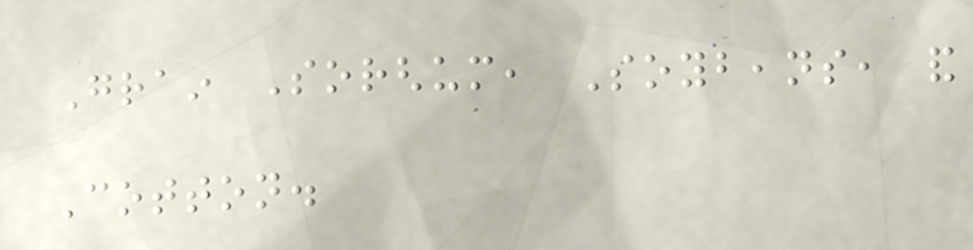Grain Sorghum, Soybeans, and
Cotton.
